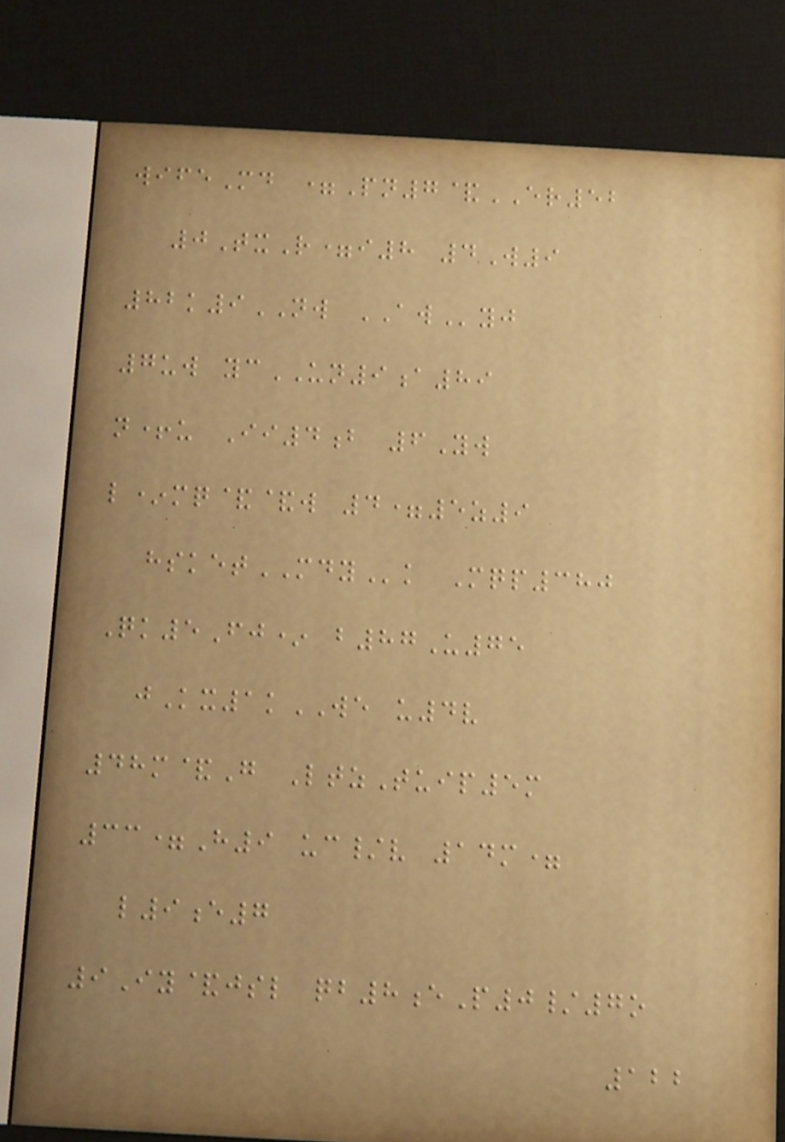wifeMd =Pn7&ER52
0TxR=i8 4W9
82k9NW AWyj
7uw ycUN9a89
n+u Ii4b 6Yw
l*mq&&w 4=5z9
hsketMDYk Mqp380
Qk5Fj* b87U75
jKx1kWE u4v
48m&G LtzTuip5m
33=H9 uc/v 14m=
l9e7
9Iy&jsl qb8eP0/7o
122
